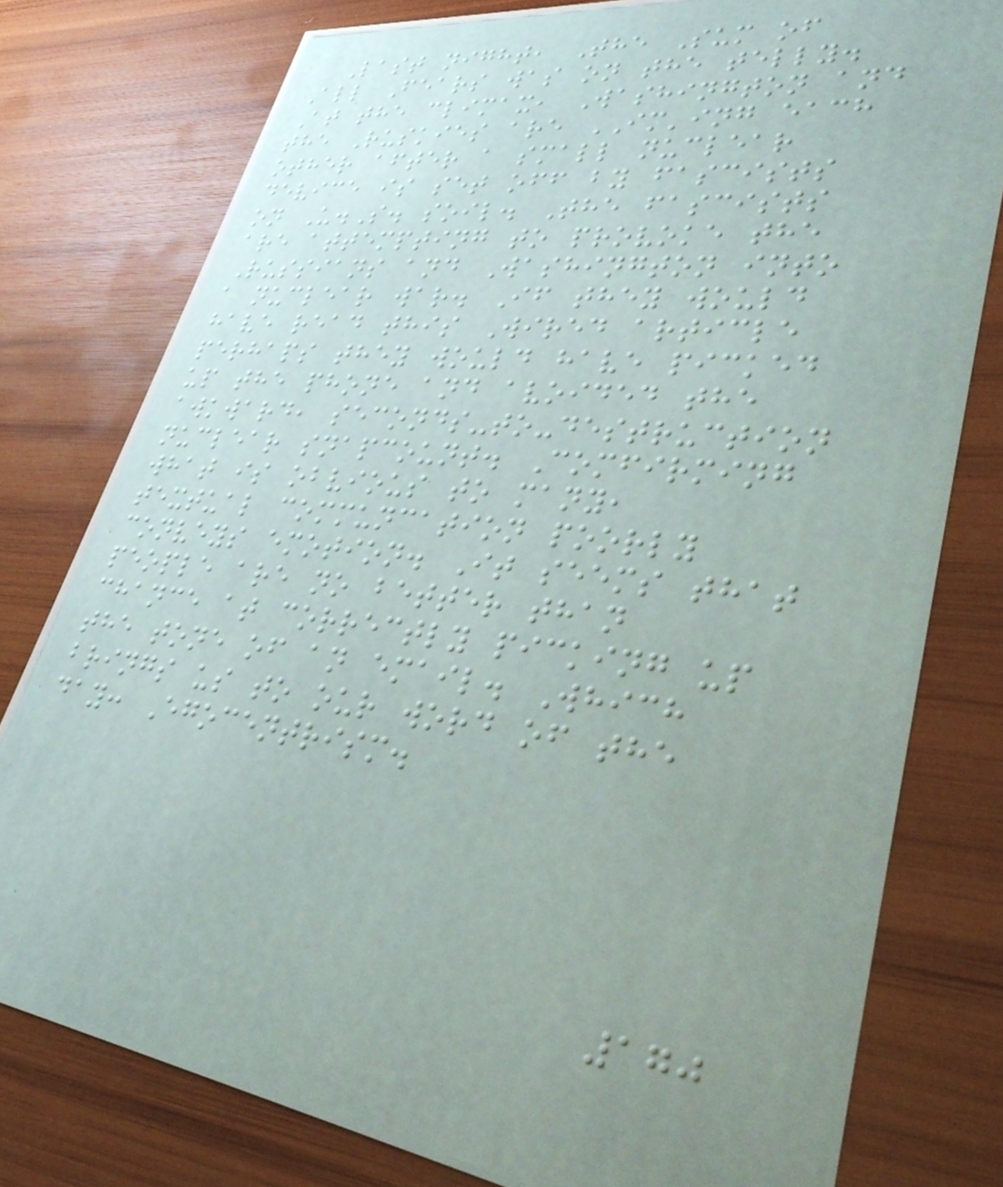Last night, The Sum of
All Fears was on the telly.
At the climax, Washington and
the Ruskies are IM'ing each
other after a small nuclear
device is set off by fascists
on U.S. soil. The fascists
are attempting to provoke the
Russians and Washington into
a nuclear war. If they would
have read this Wired article
perhaps they would have picked
up the phone and avoided the
awkward, seconds-to-destruction
nuclear snapcount. Comfirming
what is obvious to many,
textual communcation poorly
conveys emotion. It seems that
people are no better than
chance at correctly picking up
the tone of an email. Which
brings us to our word of the
day: Egocentrism.
170
